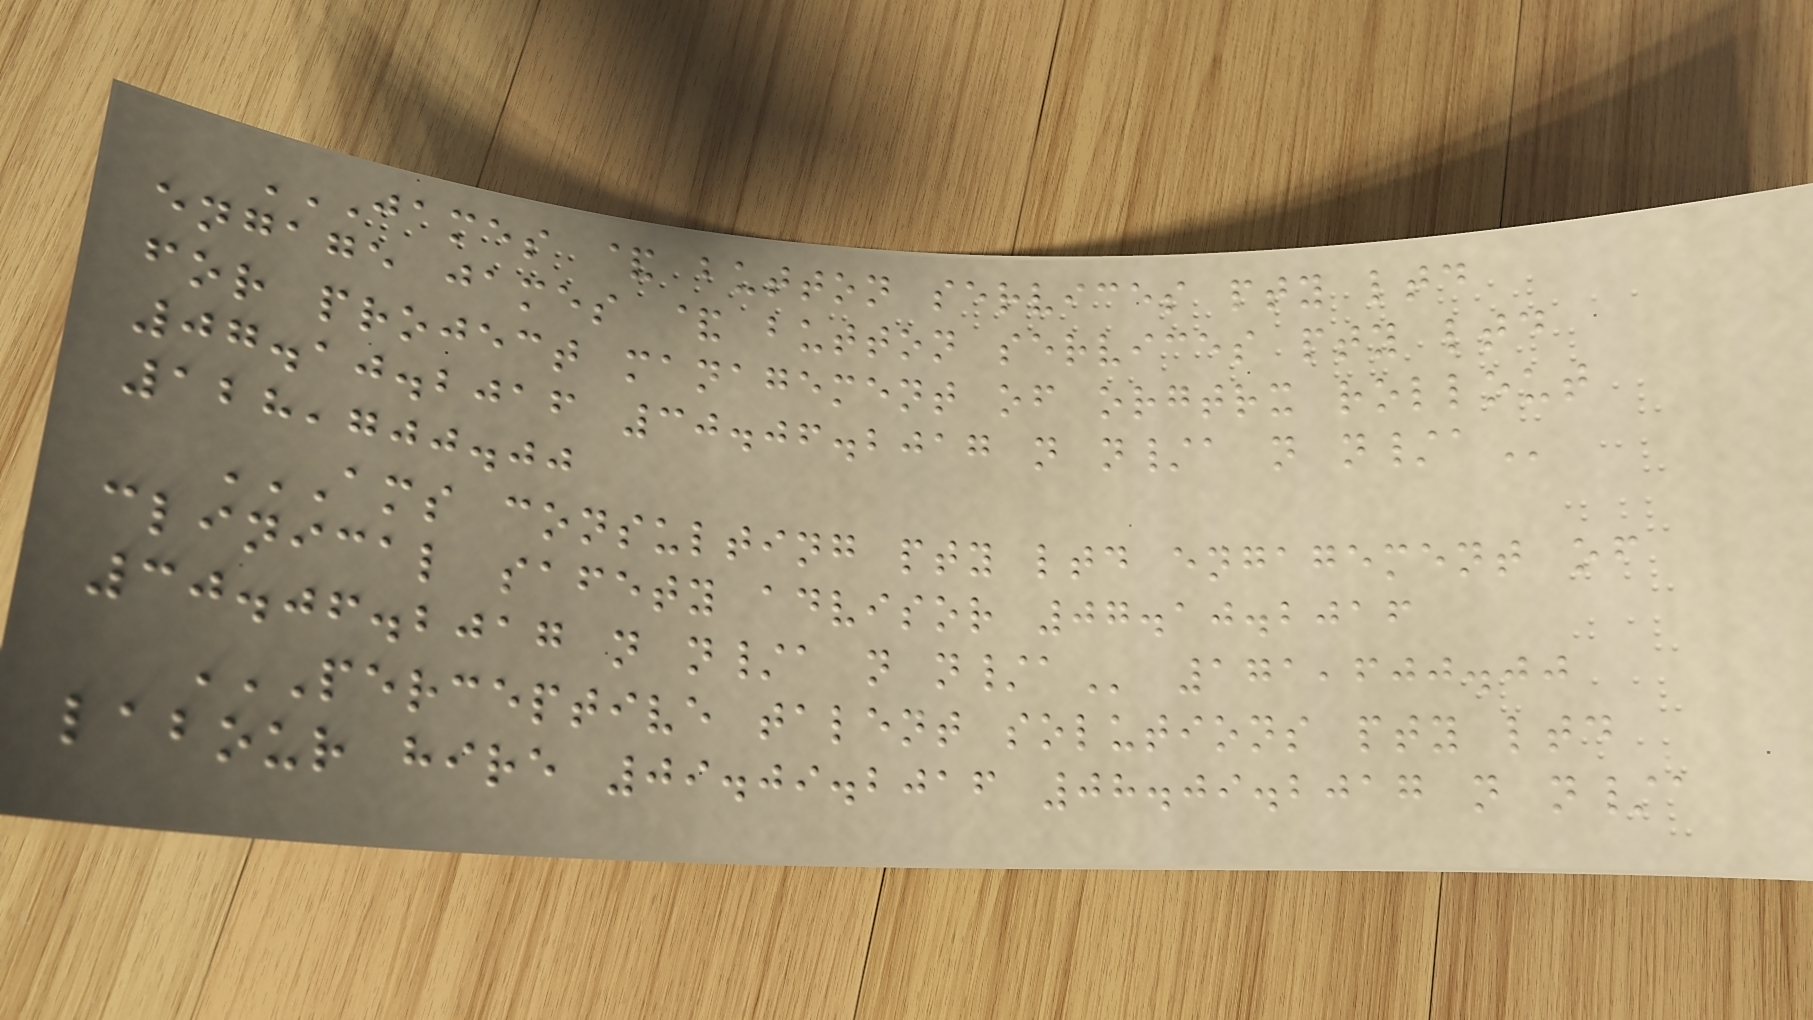JAMES & BUTTON SERVICES PTY LTD
ENGAGE JAMES & BUTTON SERVICES PTY LTD
FOR PROJECT MANAGEMENT OF ORGTRX ROLLOUT
07.10.2016 30.06.2017 N N/A N N/A
128,700.00
AMS CONSULTING PTY LTD ENGAGEMENT OF
CLINICAL SAFETY ADVISOR 07.10.2016
30.06.2017 N N/A N N/A 171,600.00
PERCEPTIVE TALENT SOLUTIONS PTY LTD
LABOUR HIRE 09.09.2016 08.09.2017 N N/A
